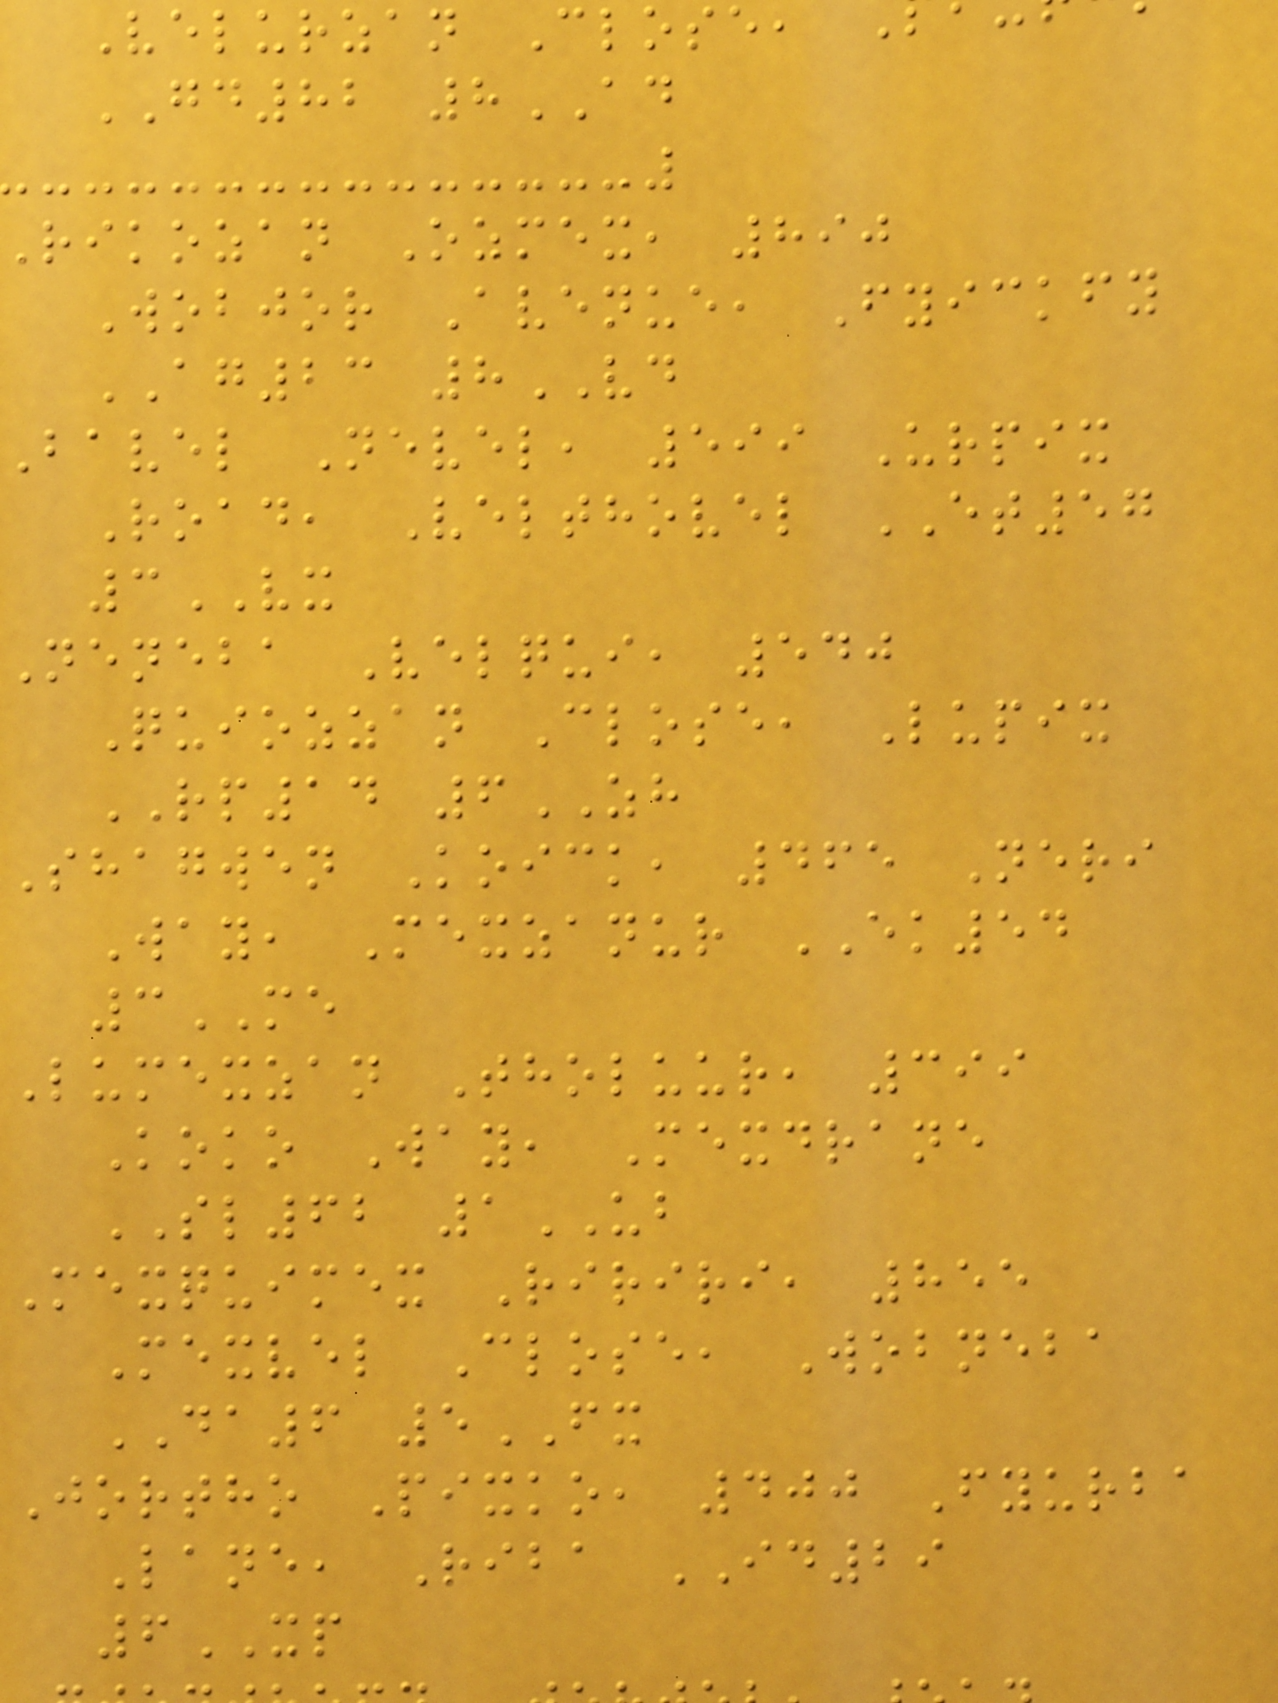Velurzan Close,
GD82 8AD
rikozan Ozmex, 890
Wobjor Avenue, Fyickfy
AG23 8VD
bavel Nevel, 599 Urpix
Road, Velthovel ET57
3VX
Neneba Velqui, 540
Quiozzan Close, Lupix
RP14 6ZH
Shagwen Koick, 465 Neri
Way, Mexzanur EK54
3ME
Lumexzan Tholuur, 399
Koko Way, Mexdrane
SL62 1UB
Mexquimex Ririri, 855
Mexvel Close, Wobneba
DA6 5FX
Jortho Pixko, 400 Fyurba
Lane, Riba ID29
6XP
